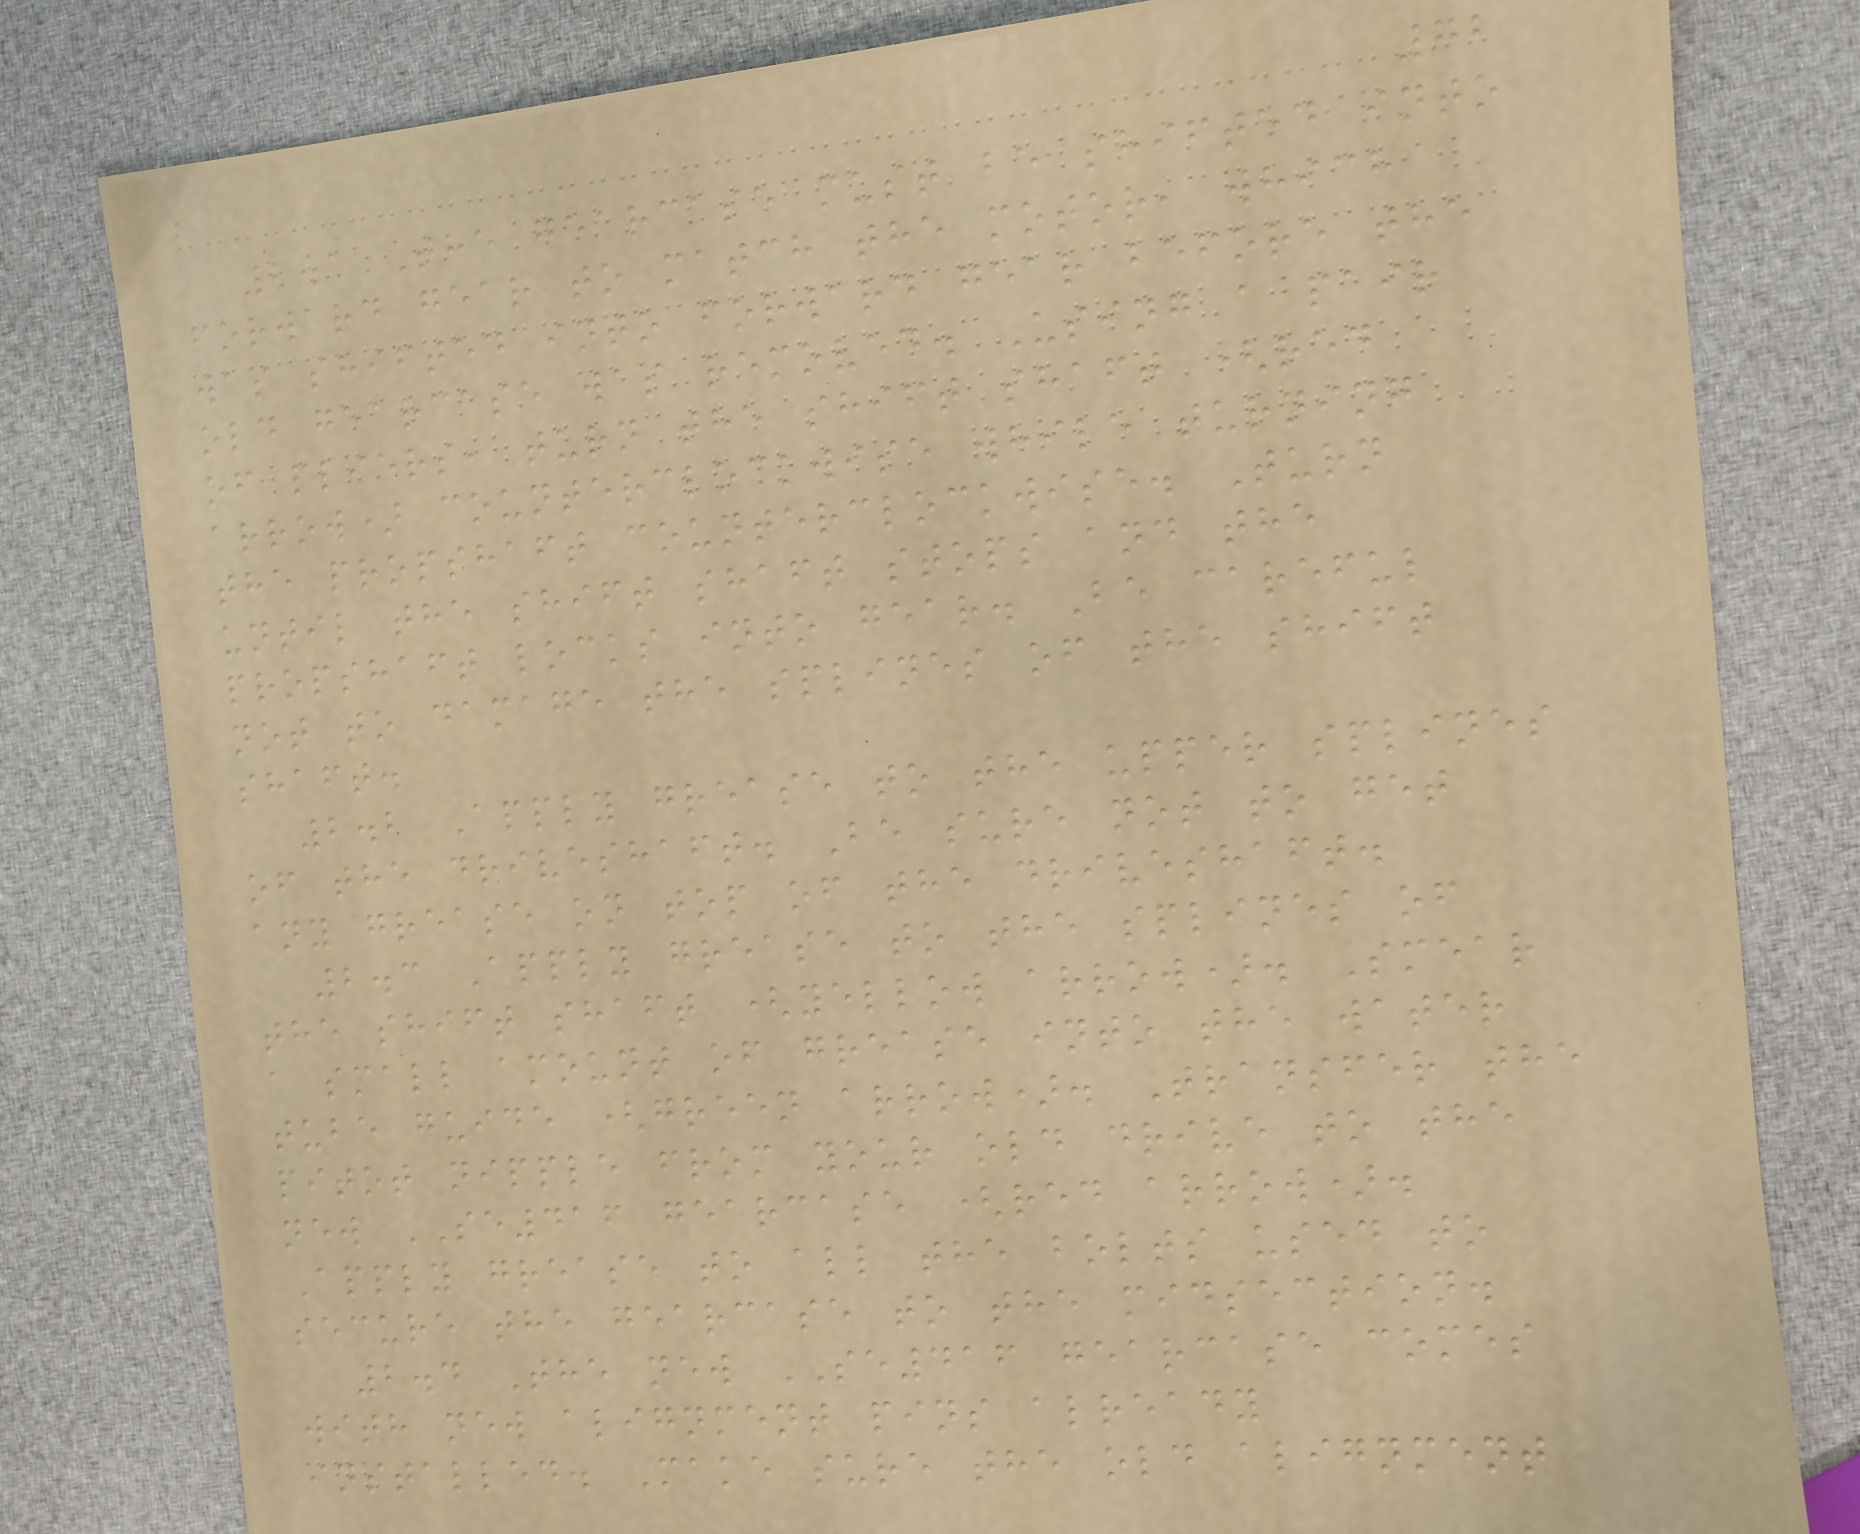72
2.1 The gearcase must be shifted into
forward gear to match the motor, which
was shifted into forward gear before the
old gearcase was removed. Using a pair
of pliers, turn the shift shaft (red
arrow) counterclockwise while turning
the propshaft counterclockwise. Turn
until the shift shaft stops and the
propshaft locks into gear. Be careful
not to damage the splines of the shift
shaft.
2.2 Apply grease to the upper splines
of the driveshaft. Be sure not to get
any grease on top of the driveshaft.
2.3 Apply grease to the splines of
the shift shaft (yellow arrow). Smear
a small amount of grease into the water
tube guide (green arrow). Transfer the
pitot nipple from your old drive to the
new SE416 gearcase (red arrow).
Apply grease to all the bolts used to
secure the gearcase to the midsection.
2.4 The new SE416 gearcase comes
with new alignment pins already
installed. Make sure the old alignment
